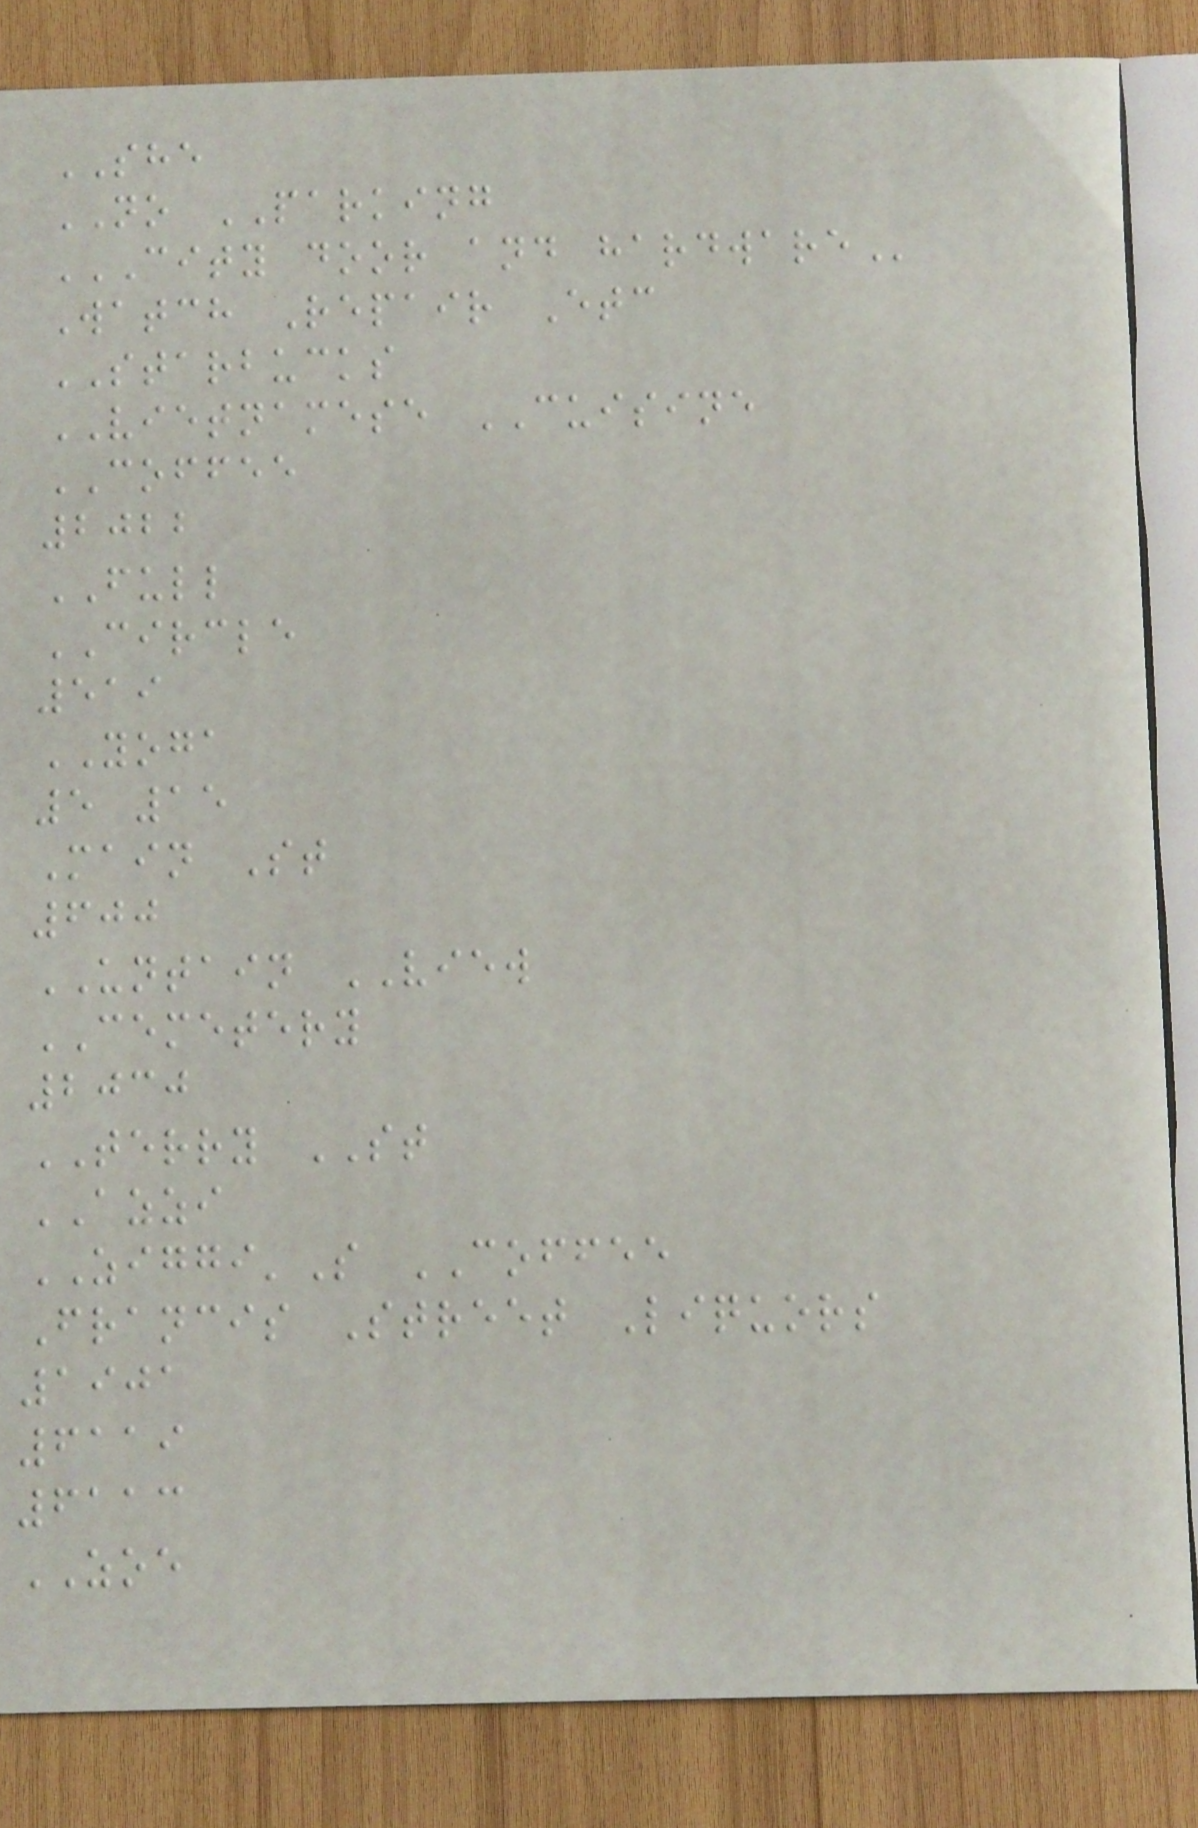SHE
NO PARKING
CITY DOOR AND HARDWARE
Watch Repair Etc
STARBUCKS
VIETNAMESE CUISINE
COFFEE
2022
FULL
CIRCLE
519
YOGA
5 15
Main St
600
UNTAIN VIEW
CEMETERY
2030
TERRY ST
AZZI
ZIGGI'S COFFEE
Francis Street Liquors
1901
6119
6113
ZOE
